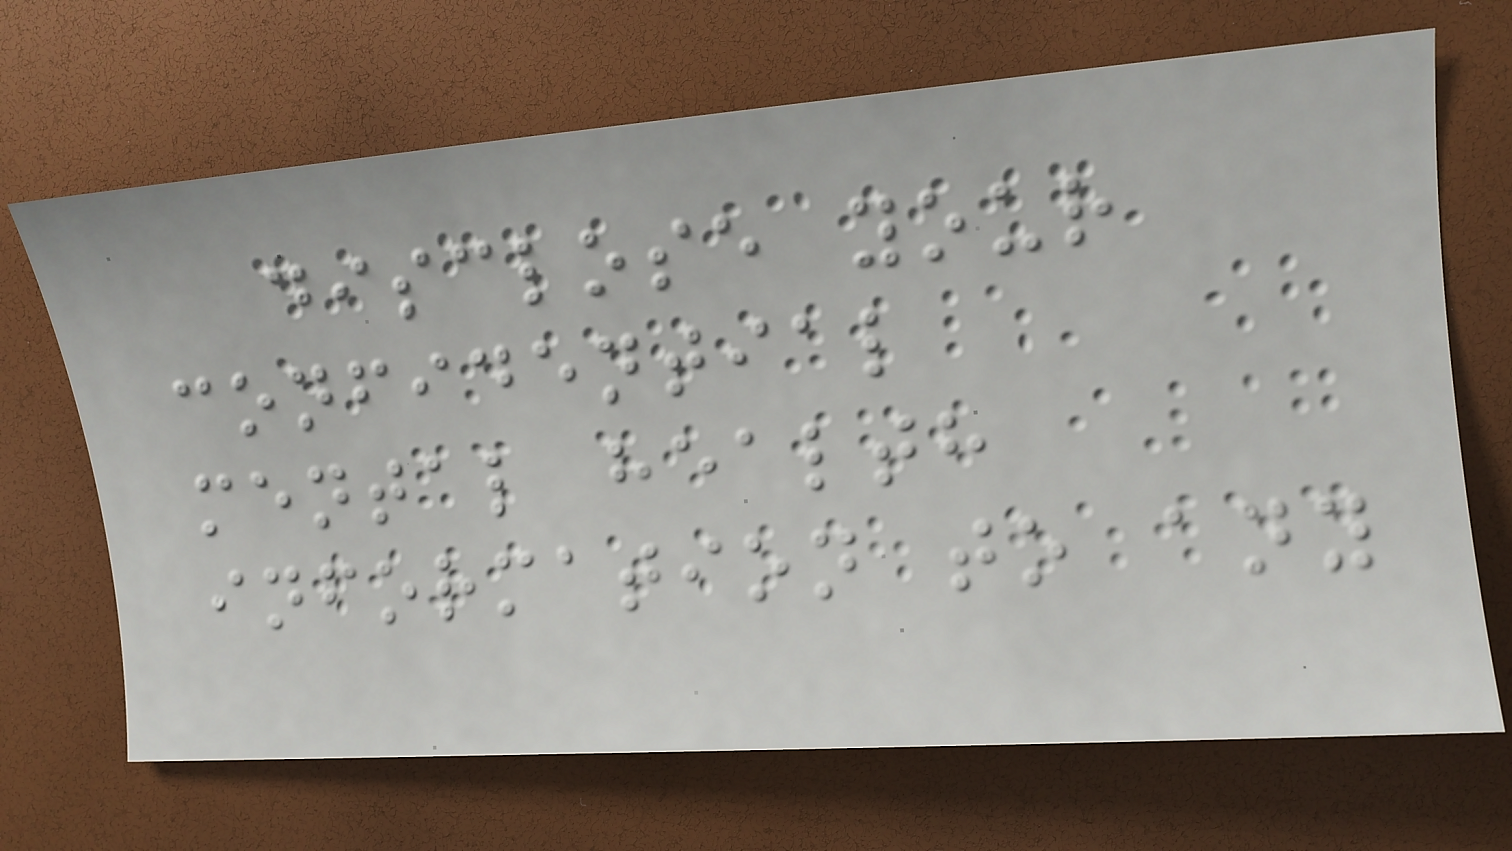disclose your
confidential
mental health
information to any
